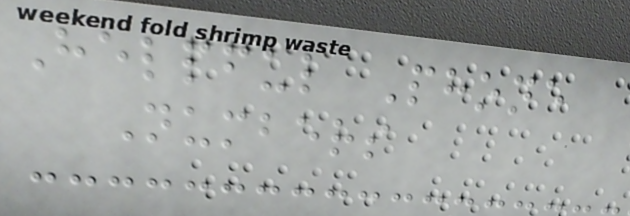Helpful Phone
Numbers
